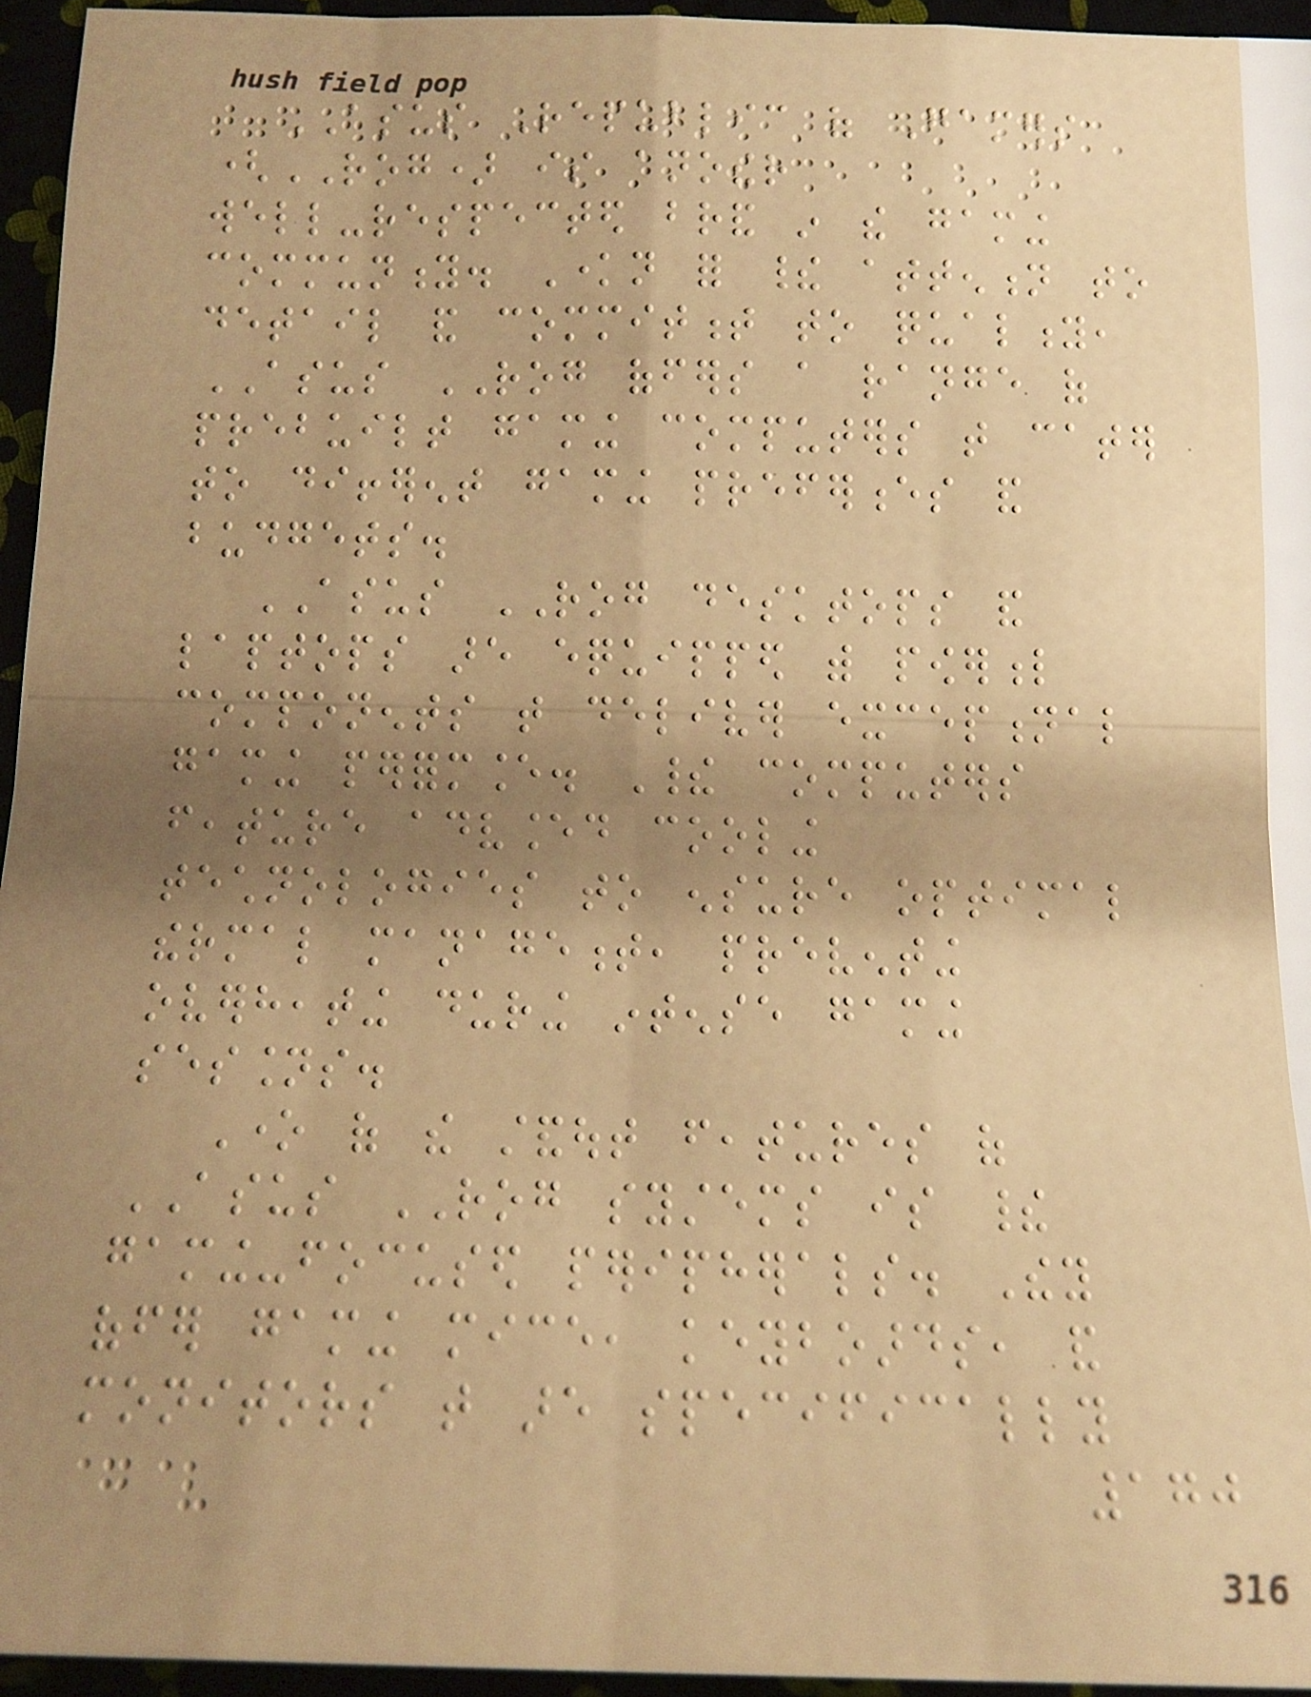ASUS Republic of Gamers
(ROG) is another
well-respected brand in the gaming
community. Known for their attention to
detail and commitment to quality,
ASUS ROG offers a range of
prebuilt gaming computers that cater
to different gaming preferences and
budgets.
ASUS ROG desktops and
laptops are equipped with powerful
components that deliver exceptional
gaming performance. Their computers
feature advanced cooling
technologies to ensure optimal
thermal management, preventing
overheating during intense gaming
sessions.
One of the standout features of
ASUS ROG systems is their
gaming-focused peripherals. They
offer gaming mice, keyboards, and
monitors that are specifically
170
